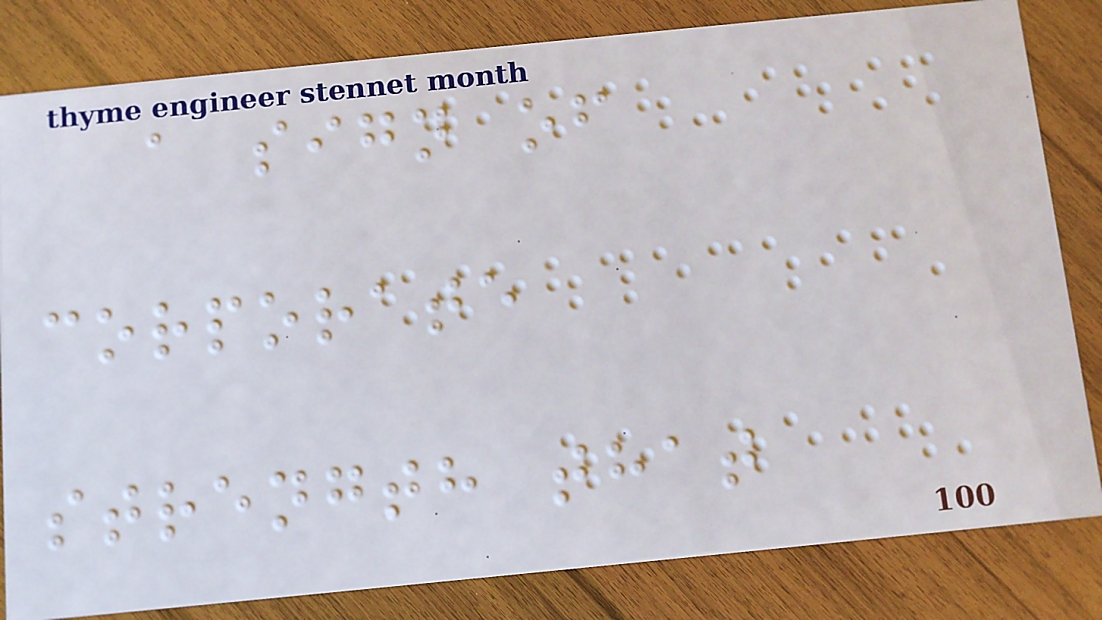a sign of
corporate
strength that
